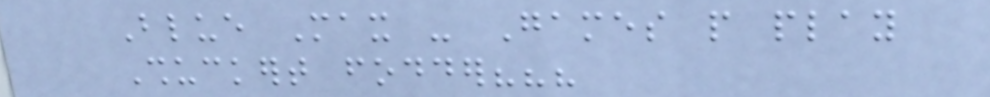Blue Max - Games people play
Shuckert fodder???
